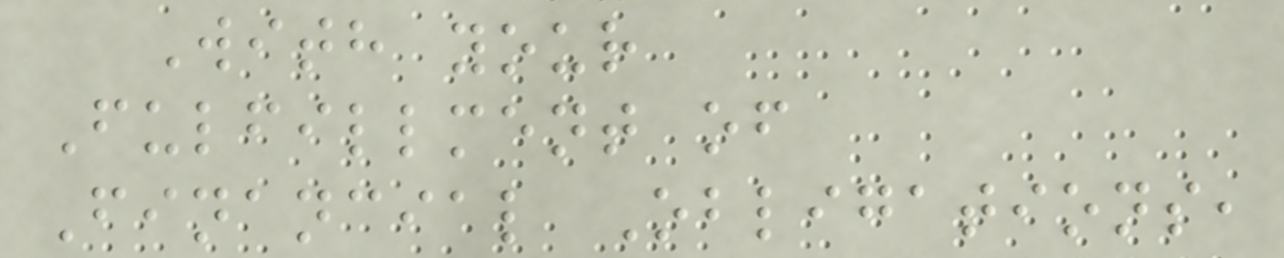With your
Fulfillment of
Financial Obligations,
